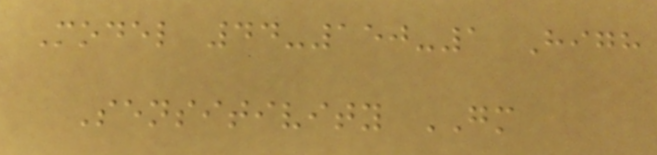Model 44-150-1 High
Sensitivity GM
